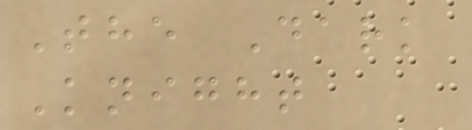The Dark
Knight
